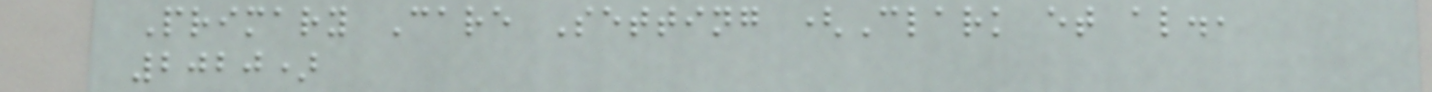Primary Care Setting (Clark et al.,
2020)
